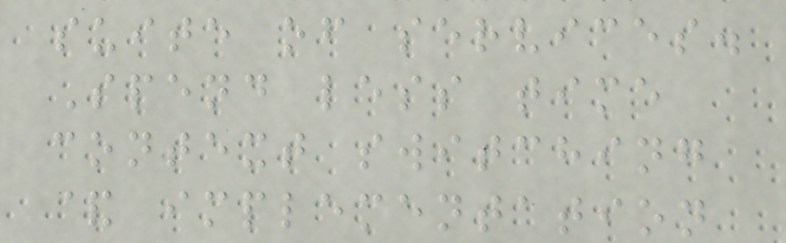suite of services.
Spend less time
context switching
& implementation
